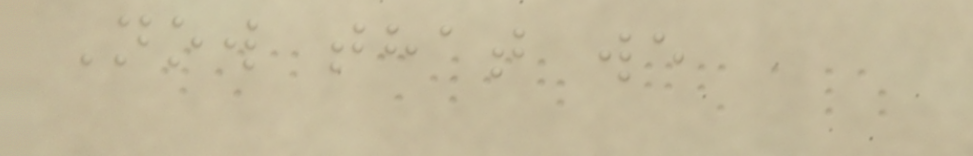Now that we
